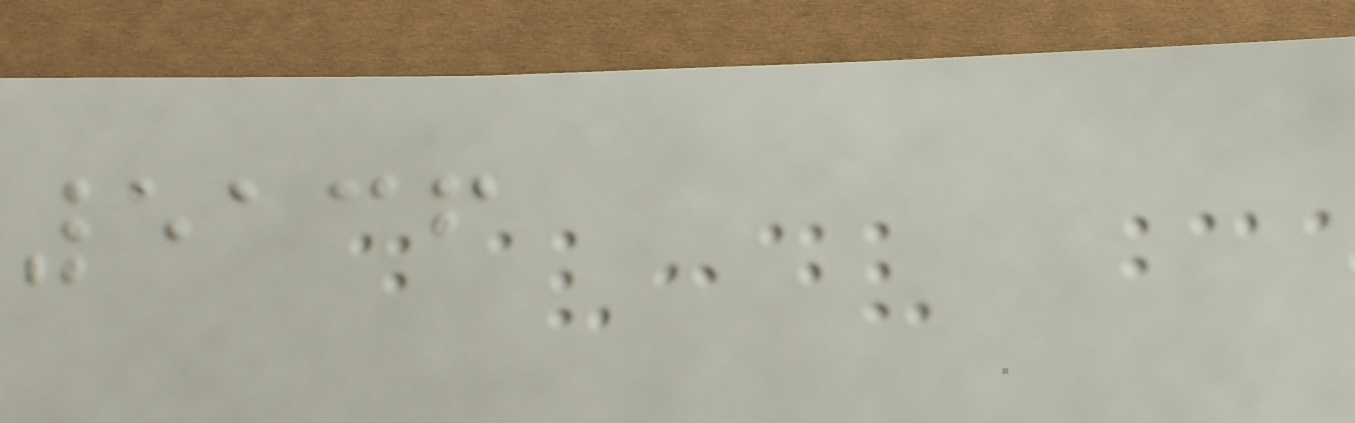5136
